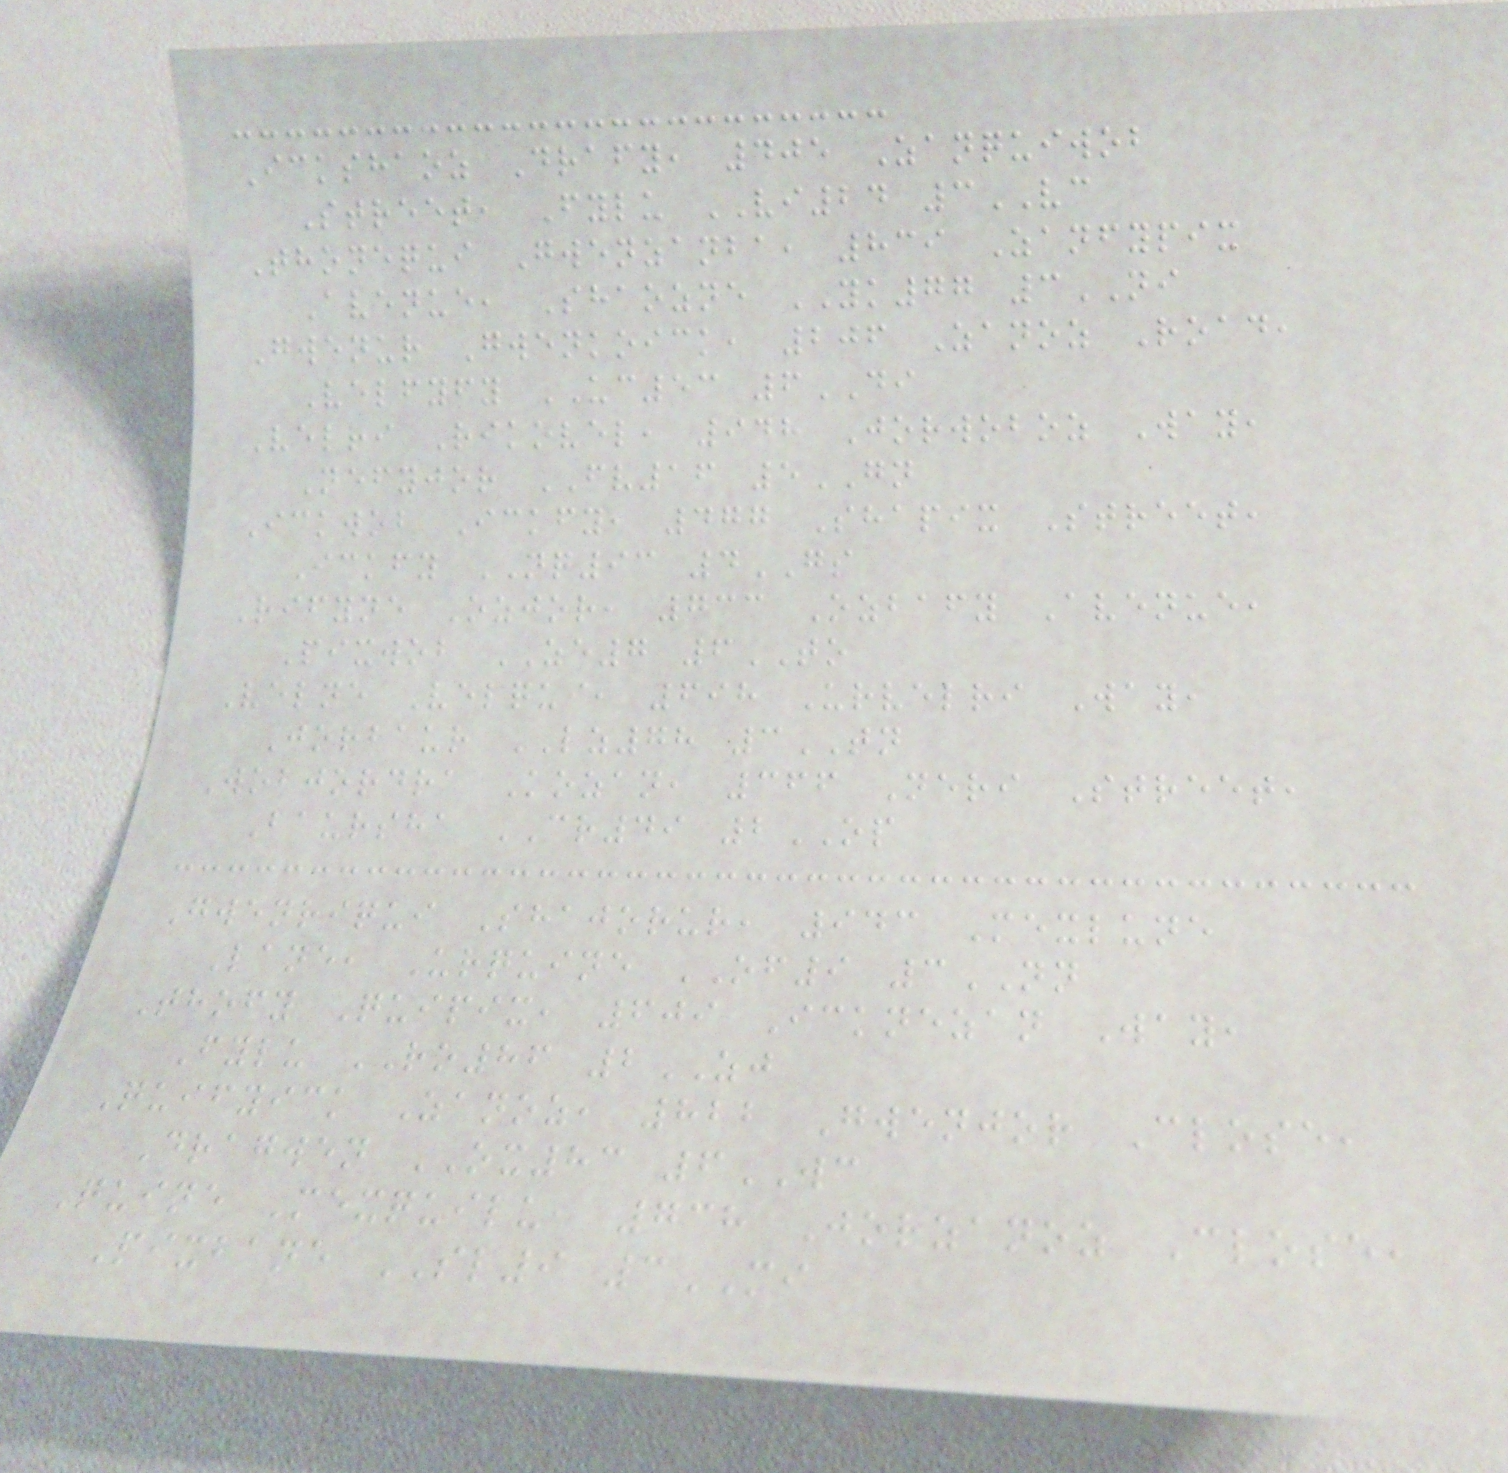Ickshaoz Drafy, 405 Zanquiwob
Street, Fylu VI24 3VC
Thonequi Gwenzanba, 839 Zanfypix
Avenue, Shaozne YK77 3NI
Gwenur Gwenkoick, 206 Zanoz Road,
Velfyfy UC53 6DI
Velri Rikovel, 948 Jorwoboz Way,
Nefyjor FV16 5GN
Ickwob Ickfy, 477 Shapix Street,
Ickfy NQ93 4GS
Rifyne Ozjor, 733 Ozbafy Avenue,
Pixwob ZE7 6TO
Velne Velqui, 698 Urvelri Way,
Jorbaur LZ78 3TN
Wobjordra Kozan, 366 Neri Street,
Baursha CR49 2OP
Gwenriqui Shajorur, 943 Mexlune
Lane, Urquine OF9 3NN
Thofy Quipix, 609 Icknezan Way,
Fylu RO86 2ZJ
Quifyick Zanoz, 822 Gwenjor Close,
Dragwen OX83 6WC
Quine Mexquilu, 738 Jorzanoz Close,
Pixbane SL9 3MI
